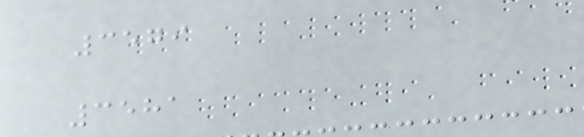3579
3581
